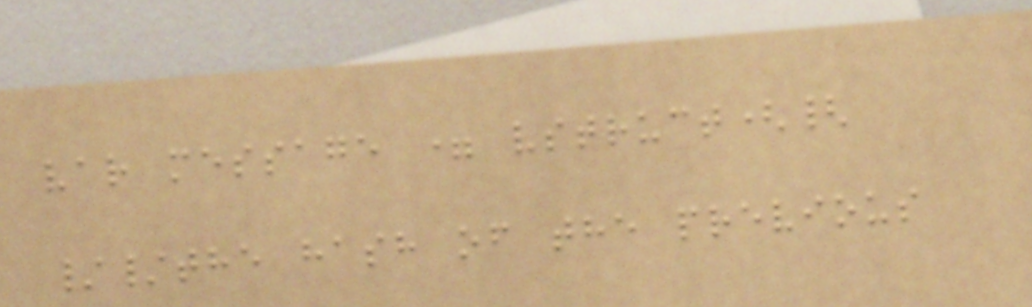var message = vstruct({
//the hash of the previous
